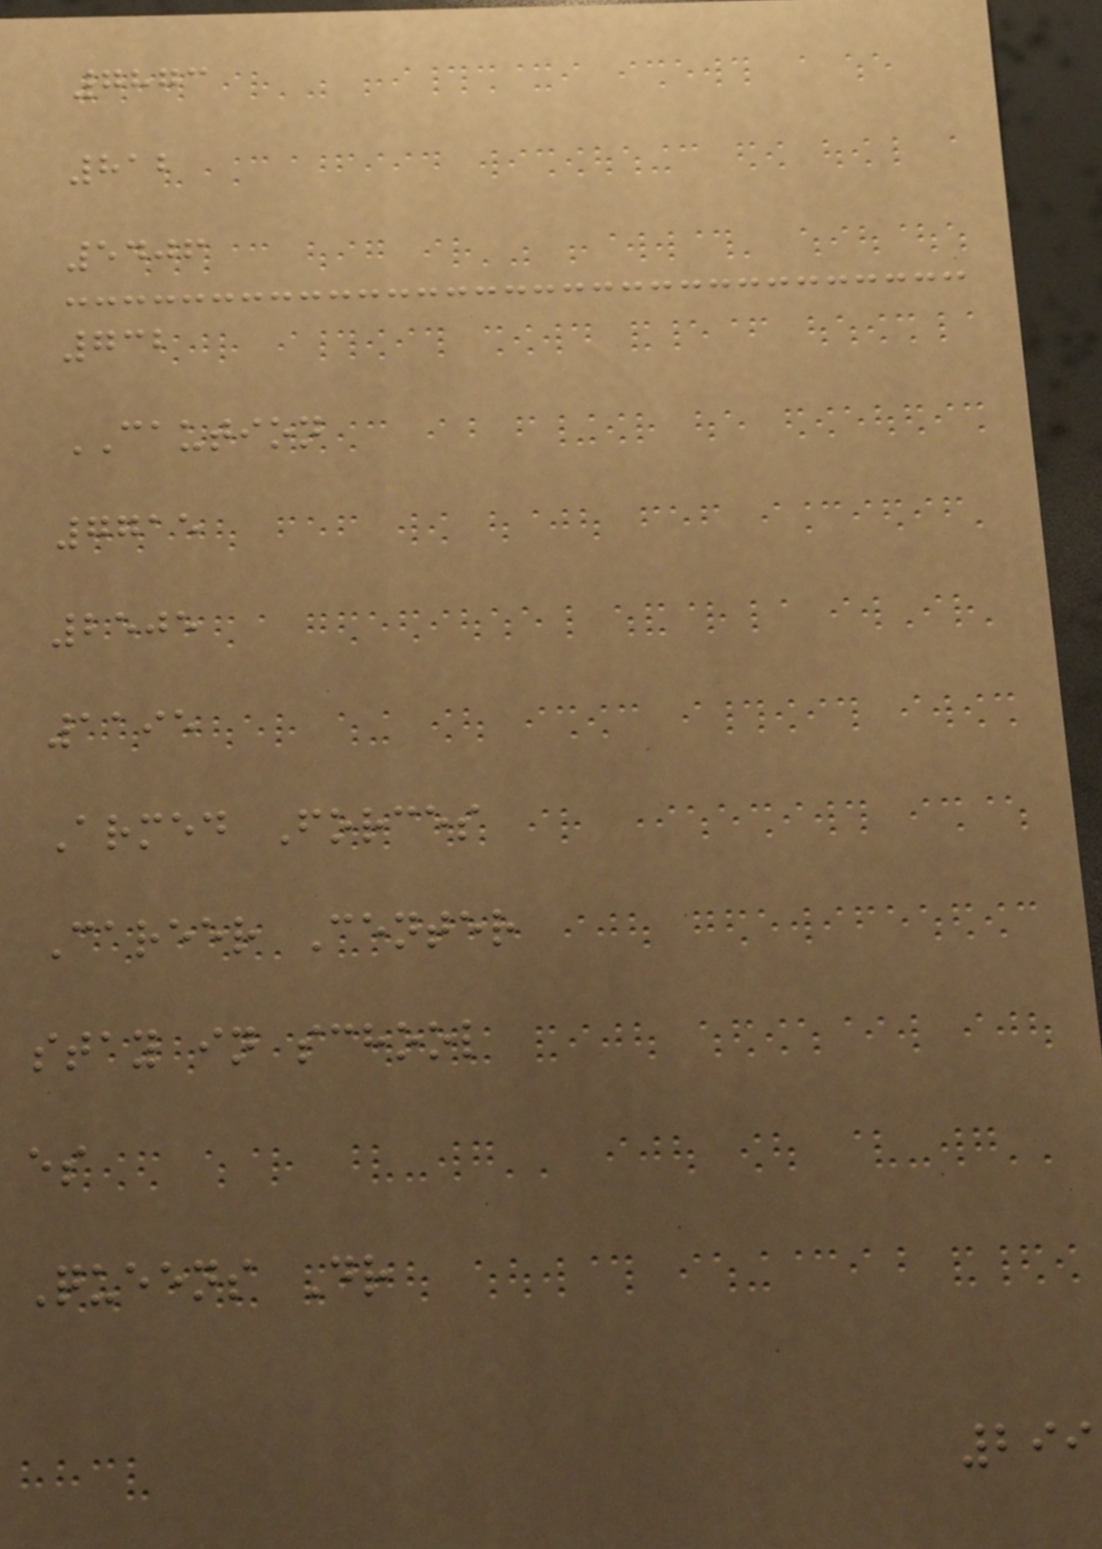7873
812
5406
732
CAUTION
7715
2505
1195
Armed Forces
Career Center
stay in school
es
Queens Dr
299
